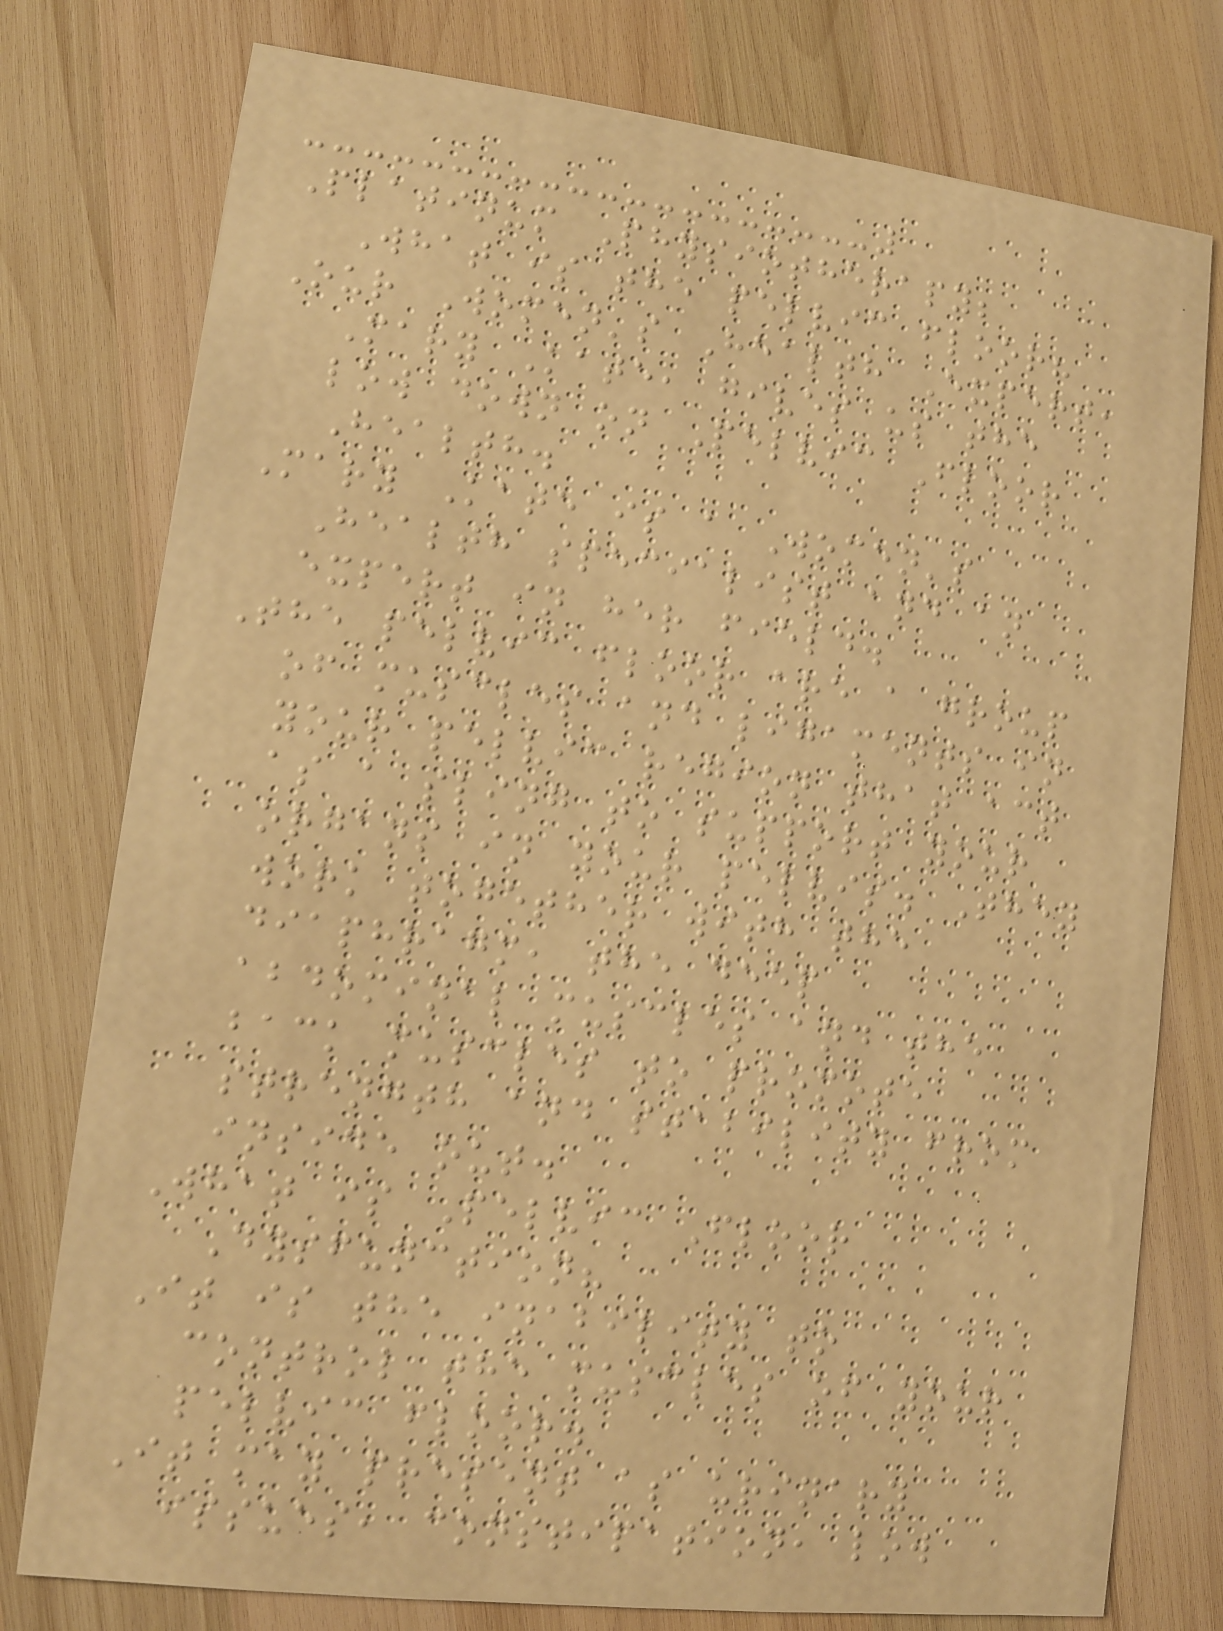Platinum Physiotherapy;
What is the pelvic floor?
Our Women's Health Expert,
Mary Kate, gives us the
low down on Pelvic Floor
Health.
Mary Kate is a Women's
Health specialist and an
expert in her field.
The pelvic floor are a group
of muscles and ligaments in
your pelvic region that act
as a sling to support your
organs in your pelvis. They
work together with the
diaphragm, the deep
abdominal muscles and the
back muscles to promote
strength and stability from
inside out.
What is Pelvic Floor
Dysfunction?
It is the inability to
control the muscles of your
pelvic floor.
It may present as urinary
issues, constipation, low
